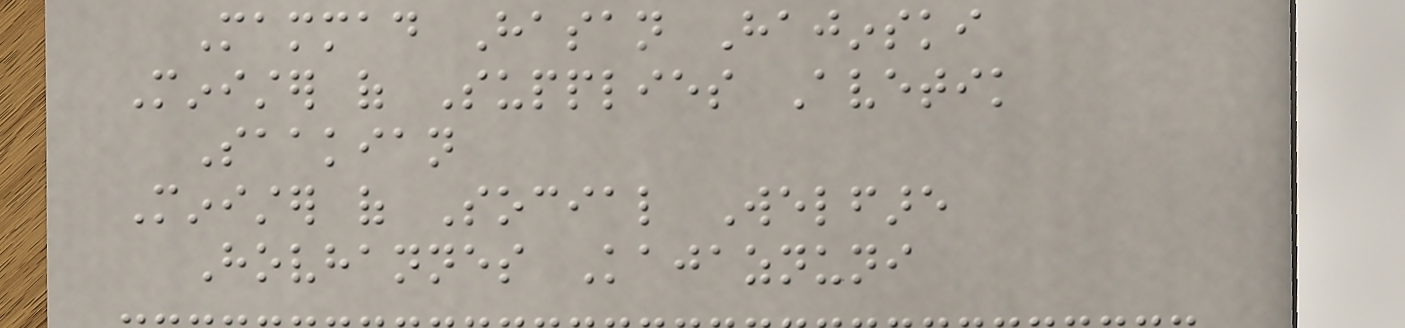Mammad Hasan Hajinski
Minister of Supplies Avetik
Saakian
Minister of Social Welfare
Hovhannes Kajaznuni
